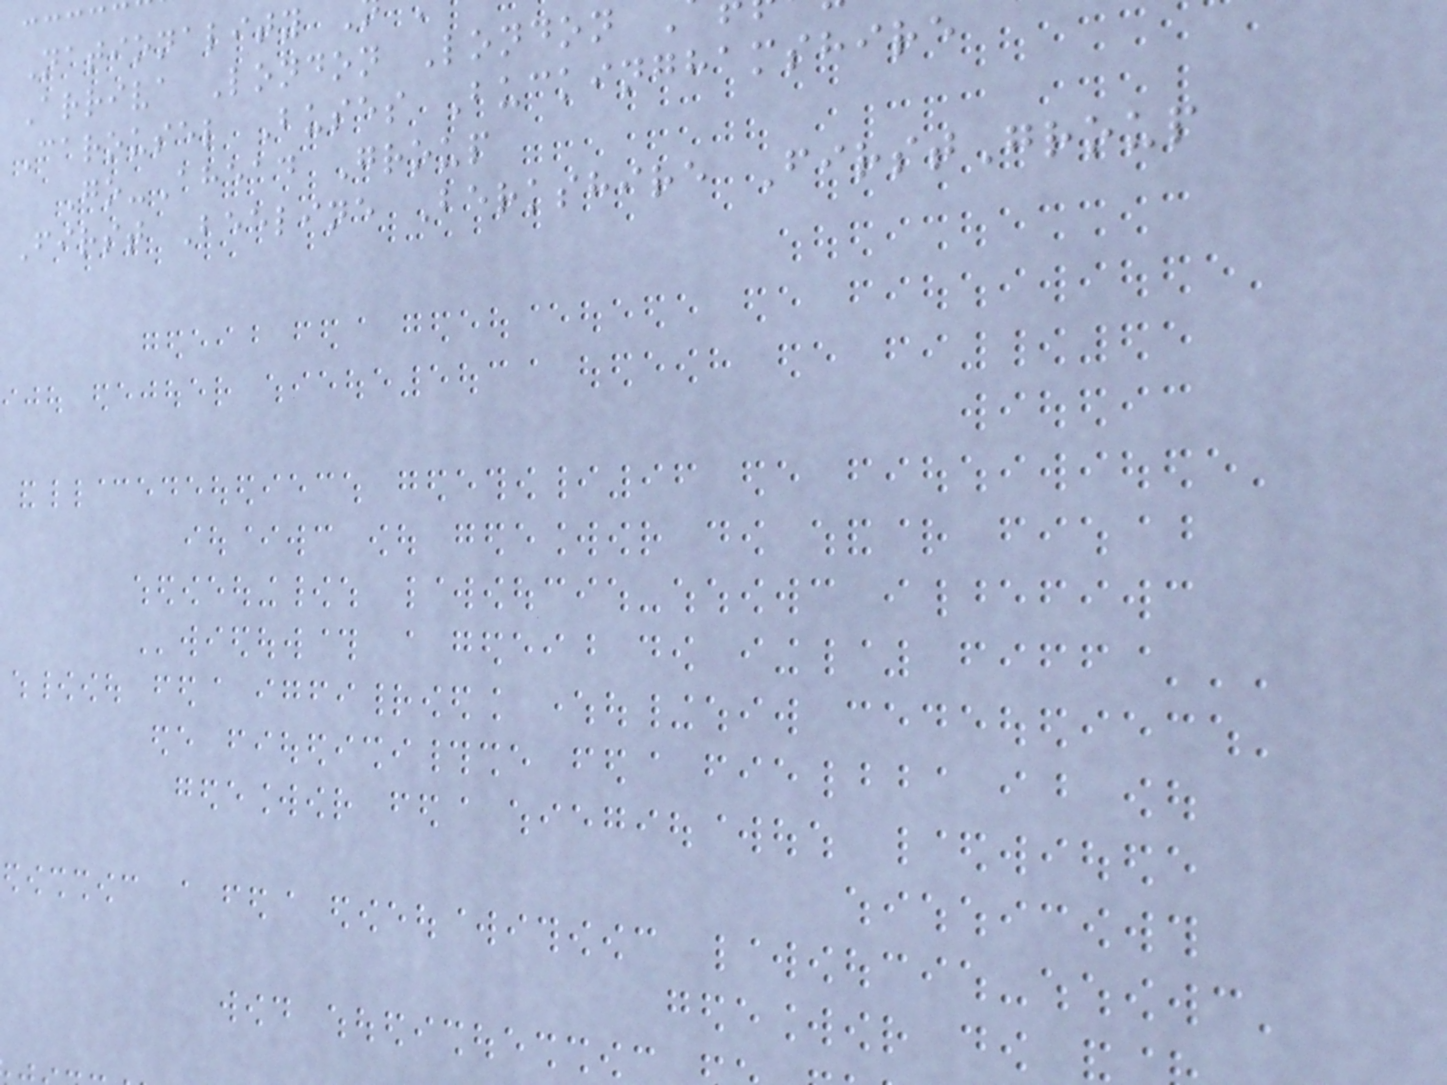Nationality
Arriva London London
Carousel Buses Buckinghamshire
Go-Ahead Group
First Beeline Berkshire FirstGroup
